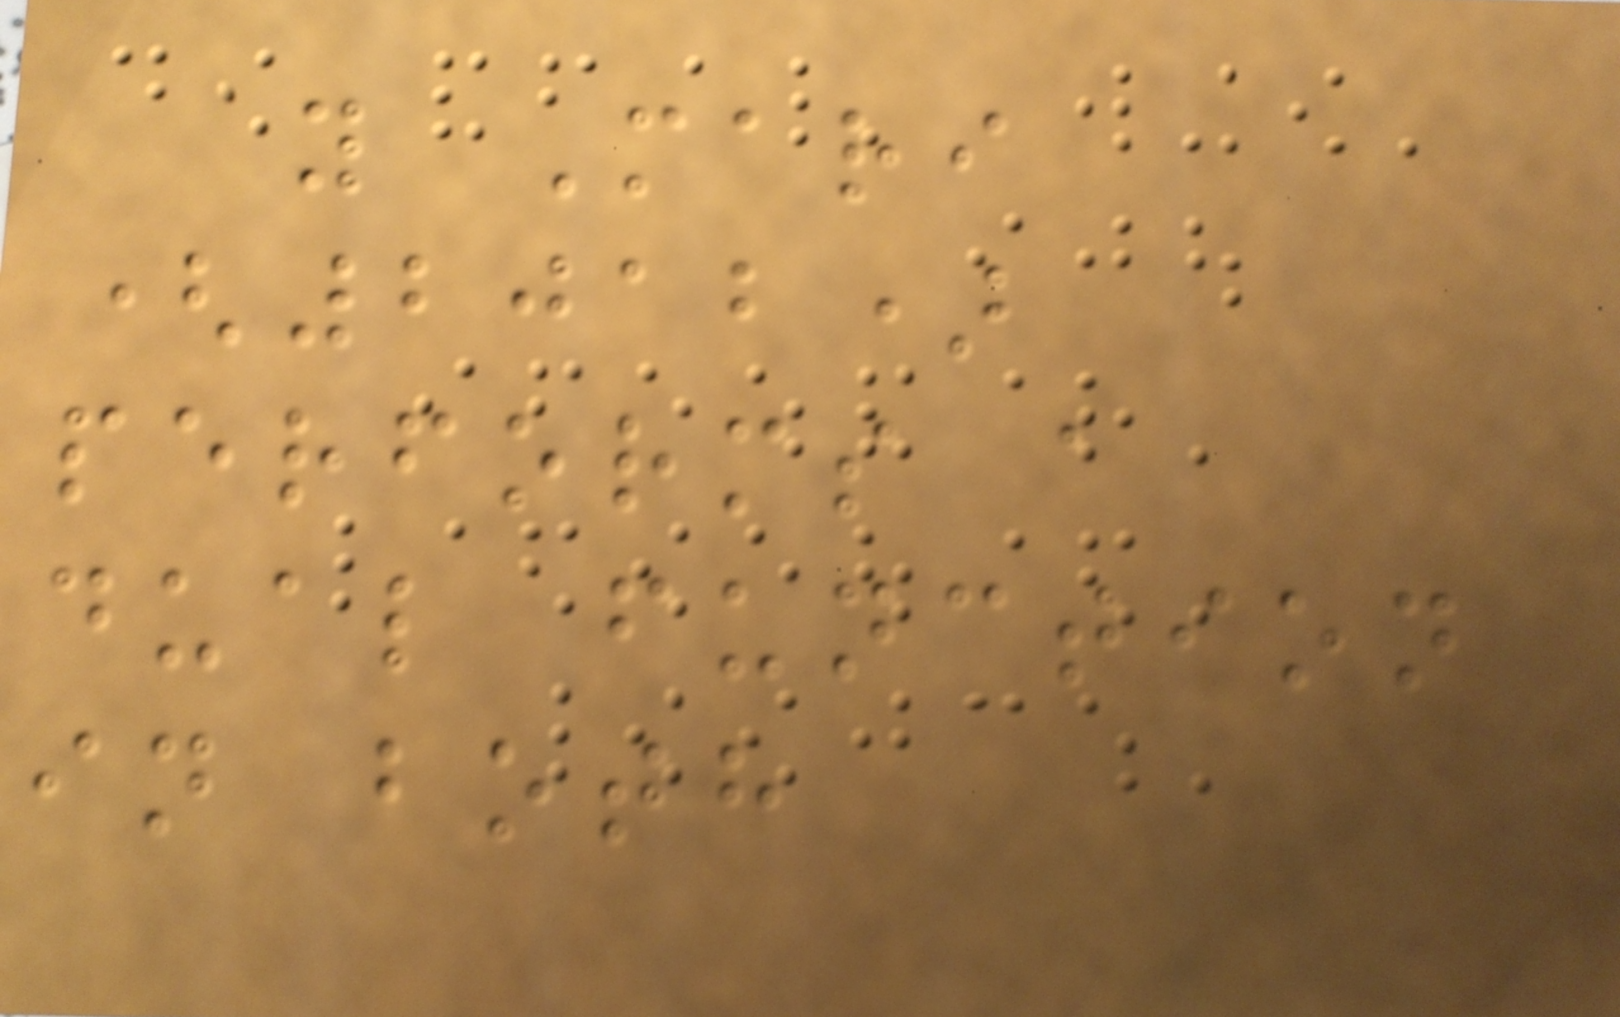y Mari
(2012)
performs a
dual function
in both
